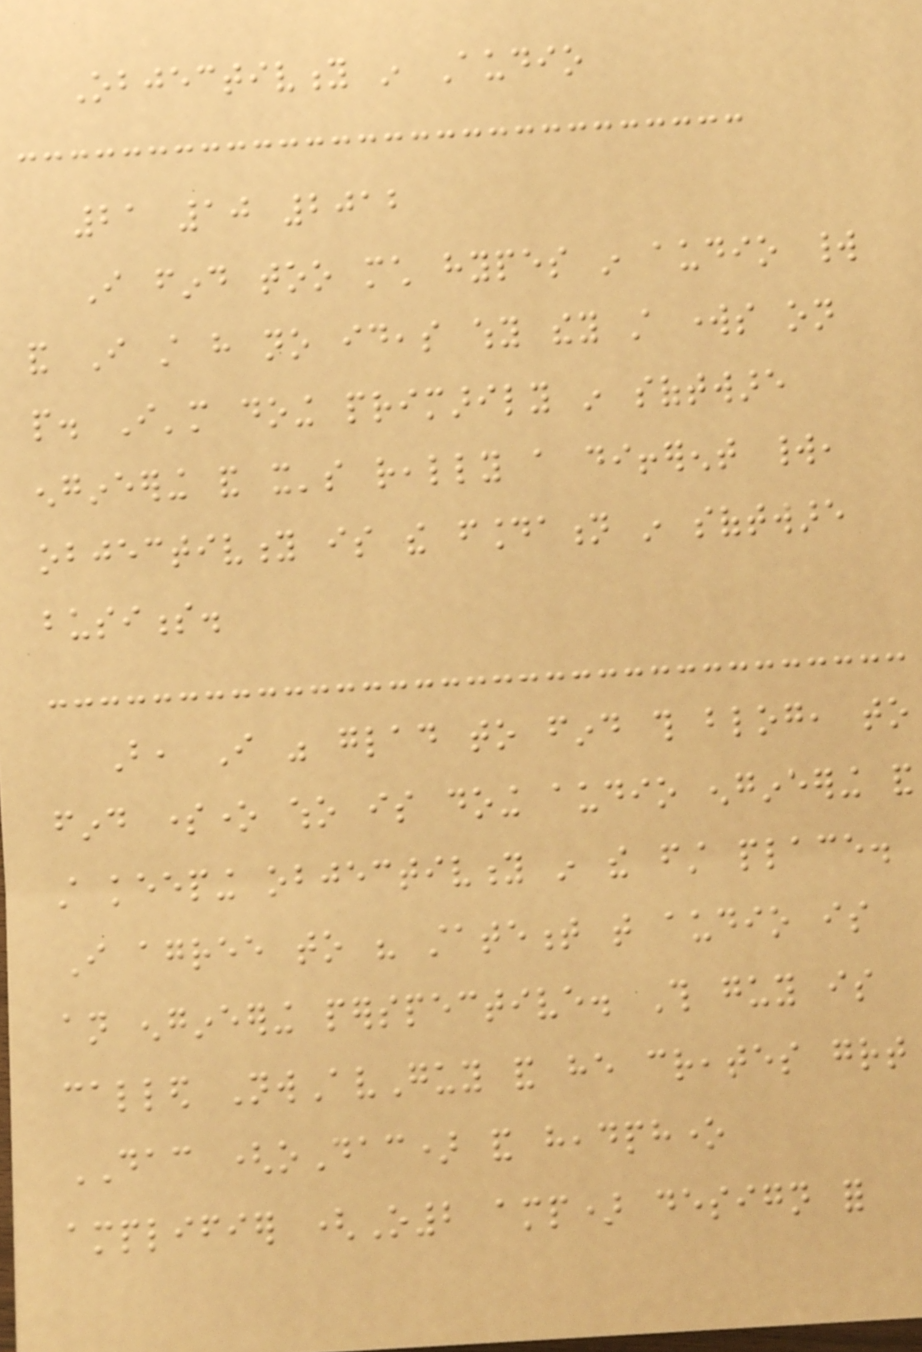Objectivity in Audio
21 10 2012
I find too much hypes in audio world
and I still have no ideas why they still works on
people. I'm doing primarily in software
engineering and it's really a different world,
objectivity is the foundation in software
business.
But, I was glad to find this blog, to
find someone who is doing audio engineering and
still keeping objectivity in the first place.
I agree to his statement that audio is
an engineering perspective. This guy is
called NwAvGuy and he creates great
DAC (oDac) and headphone
amplifier (O2 amp) design for
